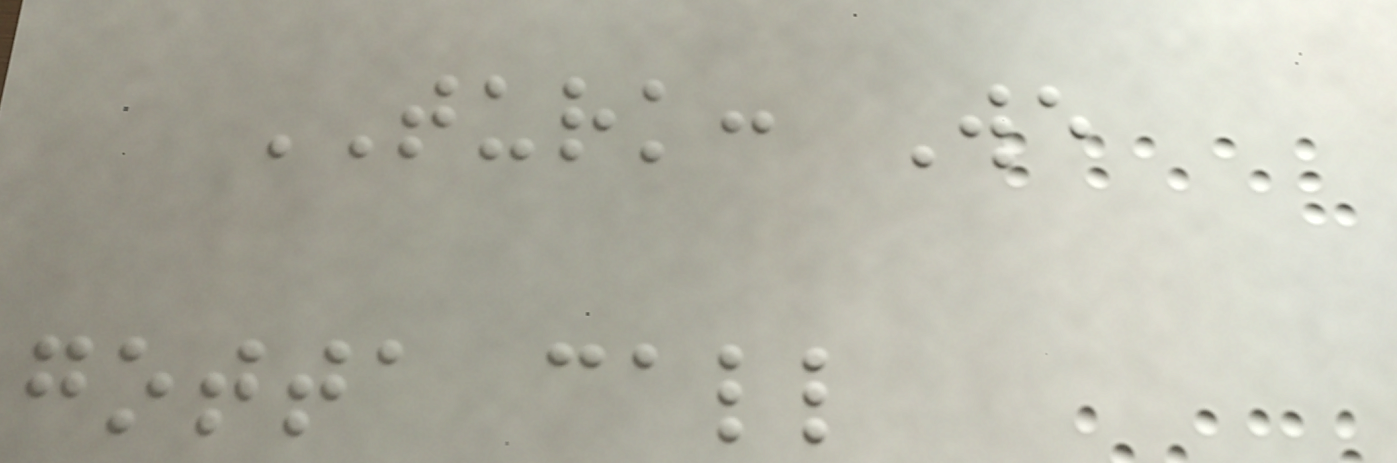TURK: We
gotta call
